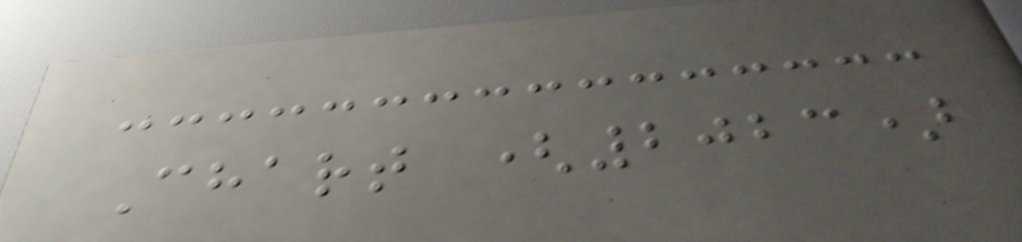Chart (2023)
